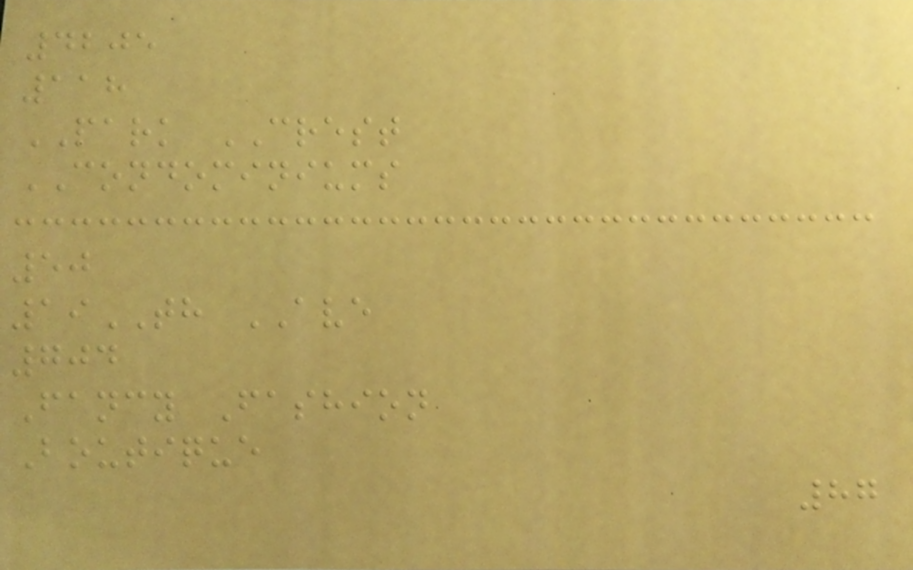4205
118
PARK CREST
CONDOMINIUMS
50
19TH AVE
704
Fancy Fashion
Boutique
87
